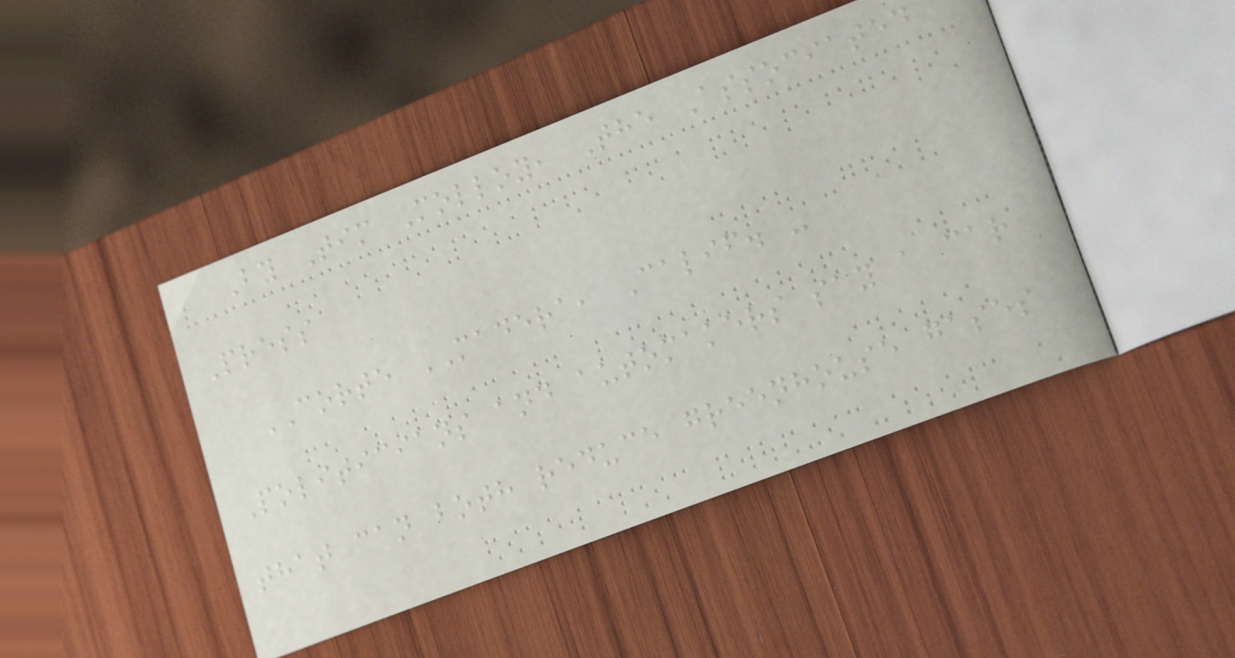By Tim Molloy, The Associated
Press
CORTE MADERA, Calif. -
Politicians and automakers say a car
that can both reduce greenhouse gases
